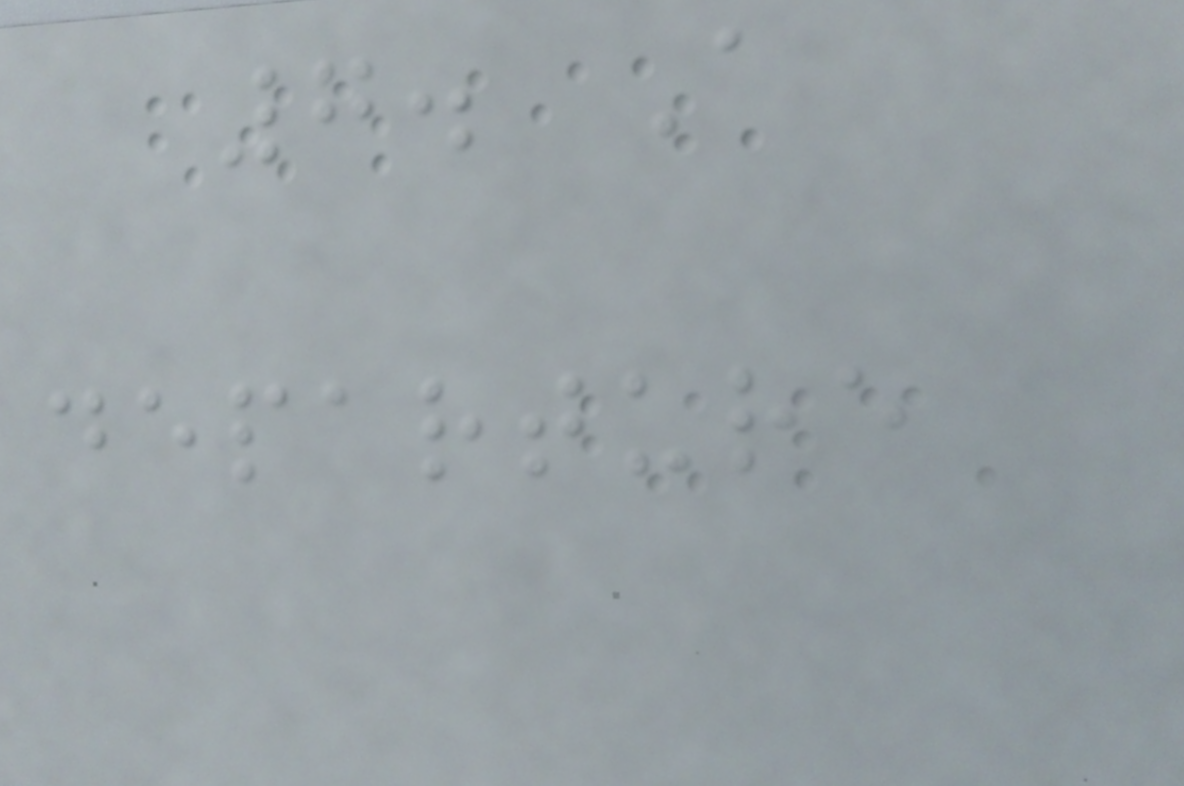7. A
departure
